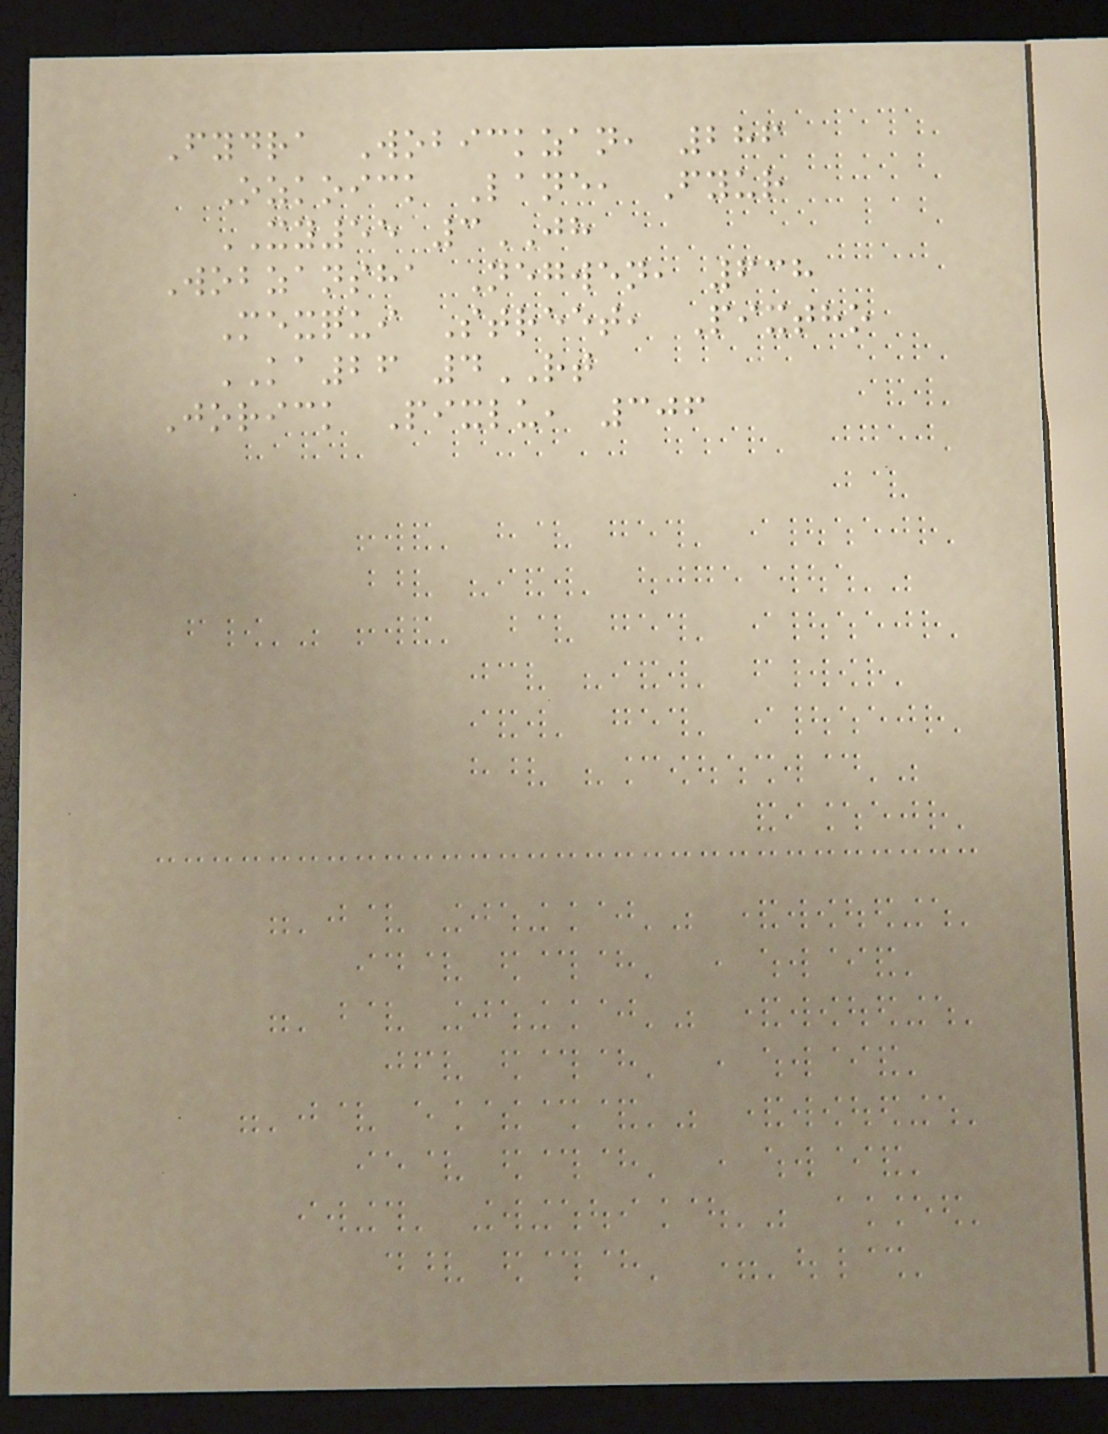Fydra Wobickzan, 286
Ozkoick Lane, Fyur
XY55 3JH
Wobzansha Negwen, 638
Mexqui Street, Pixtho
KA26 4RT
Jorick Pixlu, 306
